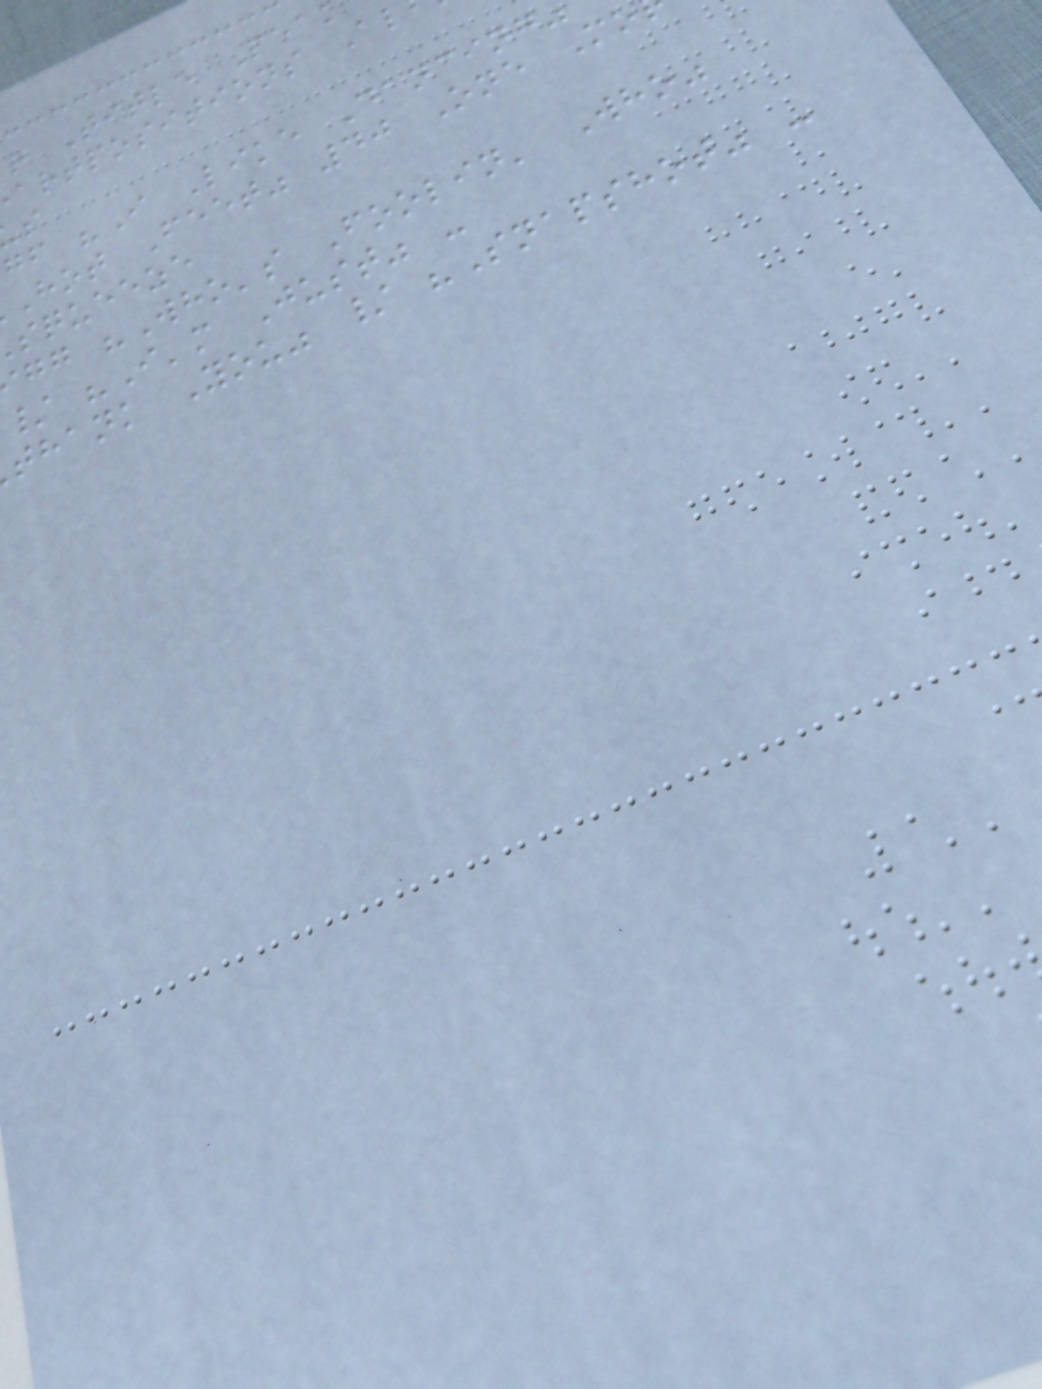r Title Pea
artpositions Al
gf "I Like Dancing
Hot Feet" 40 One Mo
squeeze
gg "Who's Foolin' Who"
/ "I'm Just" -
thank You" / "Snapshot" -
